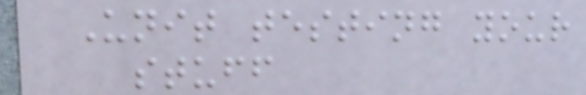Unit testing your
stuff
